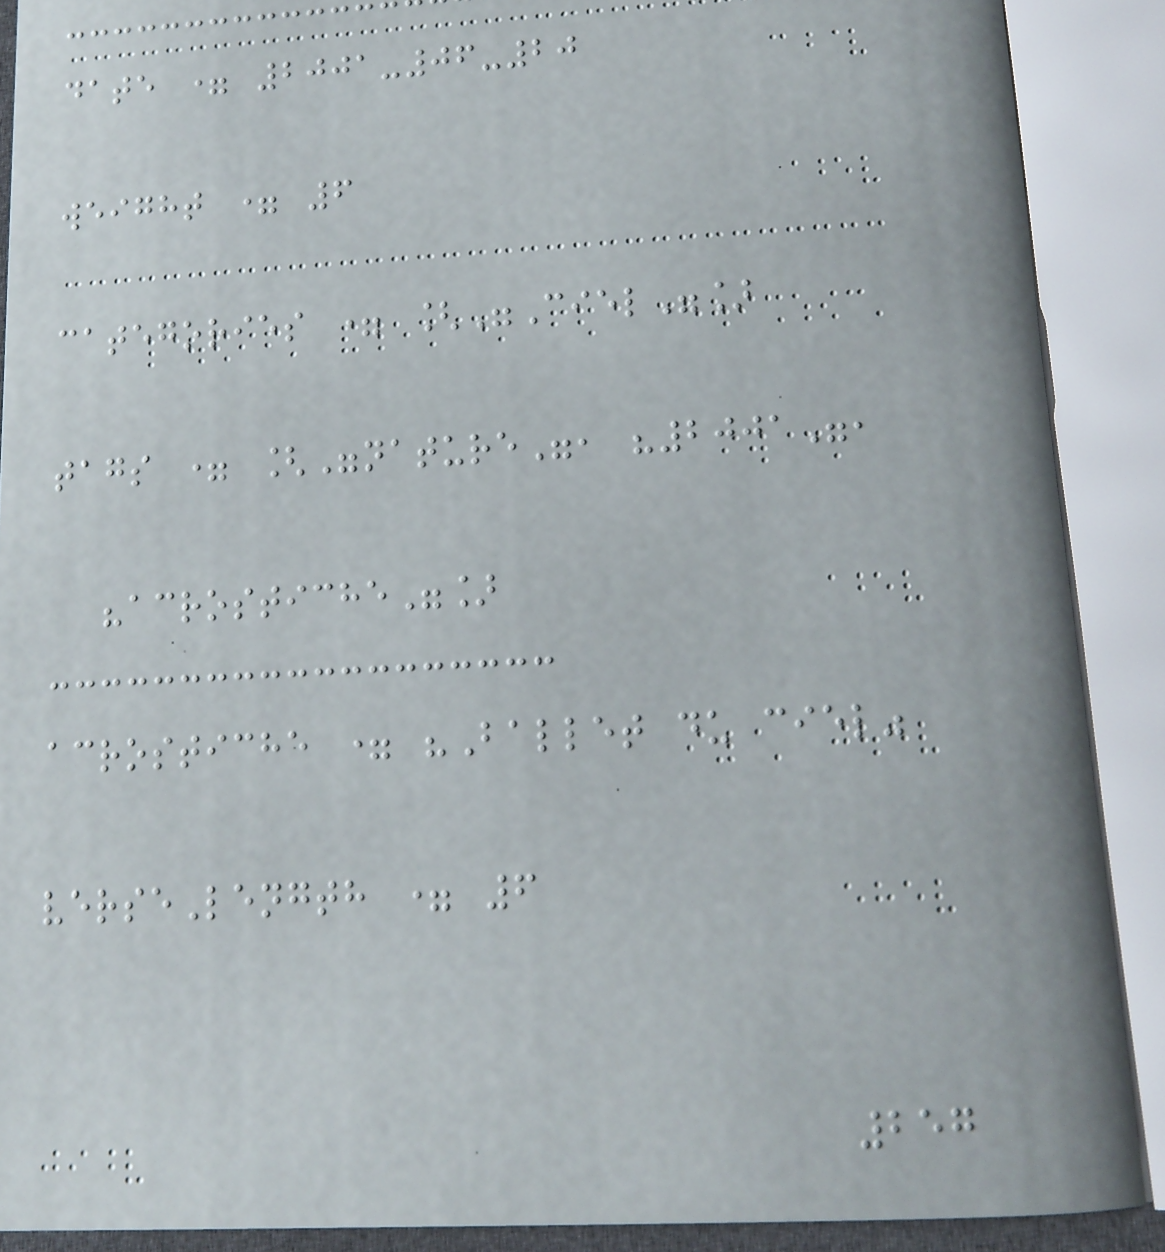date = 2001-06-20
weight = 6
categories = ["Ciel"]
tags = ["nature", "2001",
"acrostiche"]
acrostiche = "Ballet du ciel"
verseLength = 6
257
